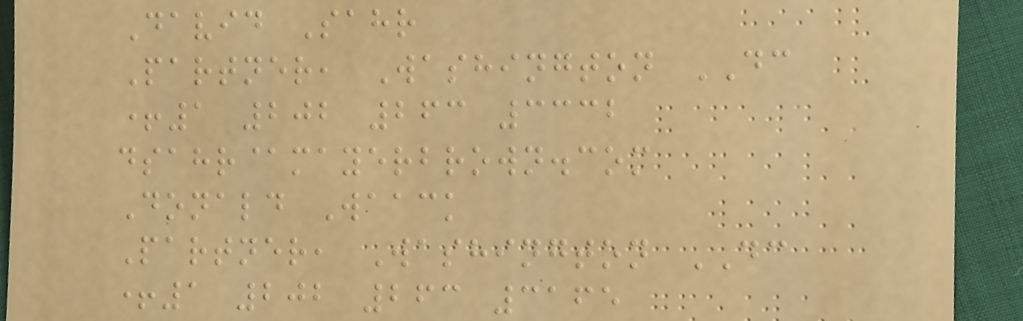David Sahr
Partner, Washington DC
+1 202 263 3332
dsahr@mayerbrown.com
Donald Waack
Partner, Washington DC
+1 202 263 3165
